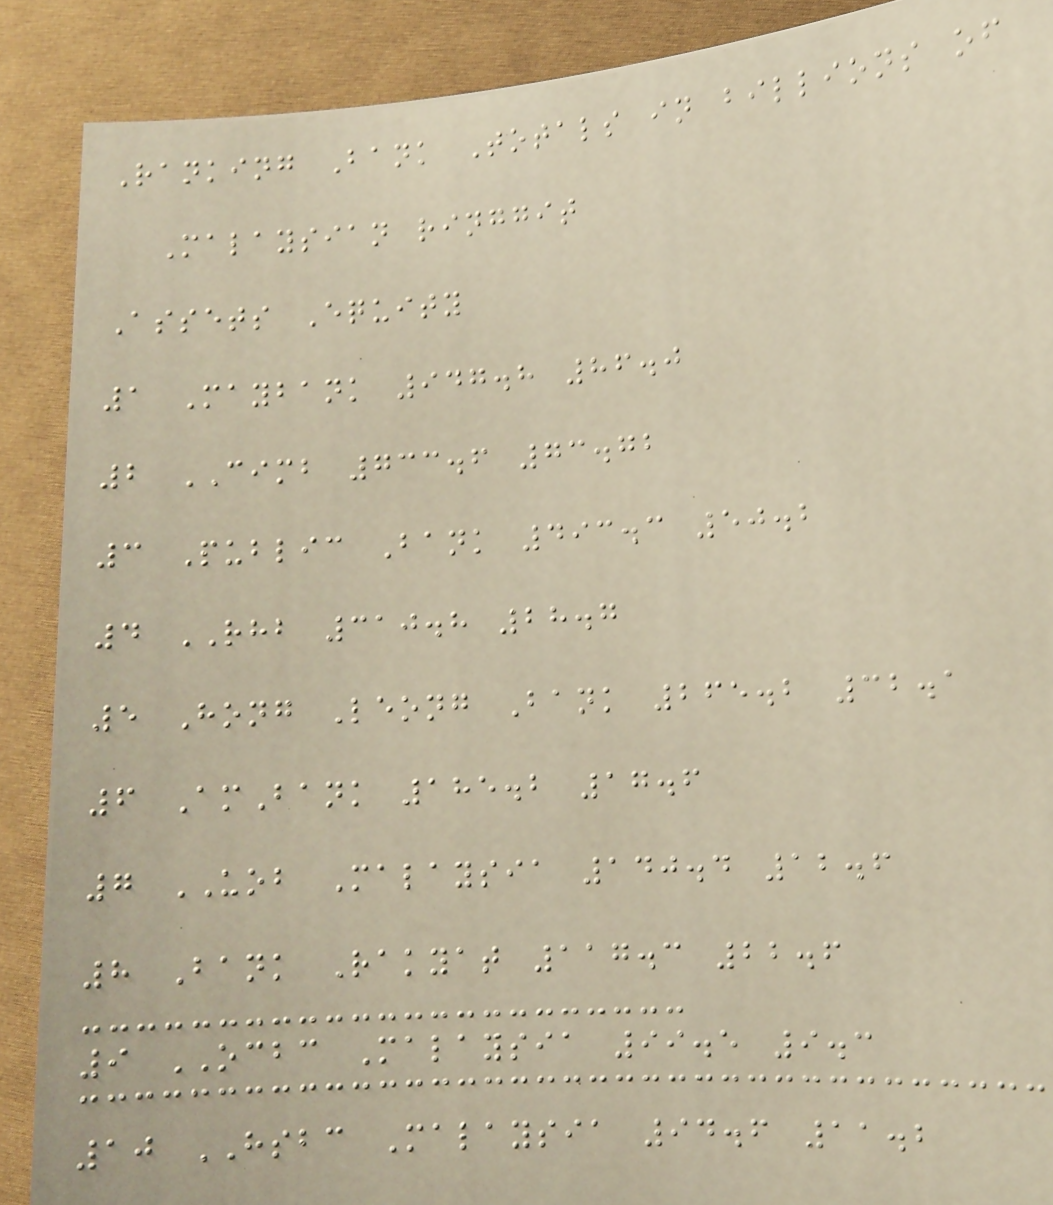Ranking Bank Totals in billions of
Malaysian ringgit
Assets Equity
1 Maybank 947.8 86.0
2 CIMB 733.6 73.72
3 Public Bank 493.3 50.2
4 RHB 310.8 28.7
5 Hong Leong Bank 265.2 32.1
6 AmBank 185.2 17.6
7 UOB Malaysia 140.4 12.6
8 Bank Rakyat 117.3 22.6
9 OCBC Malaysia 99.5 9.3
10 HSBC Malaysia 94.6 11.2
